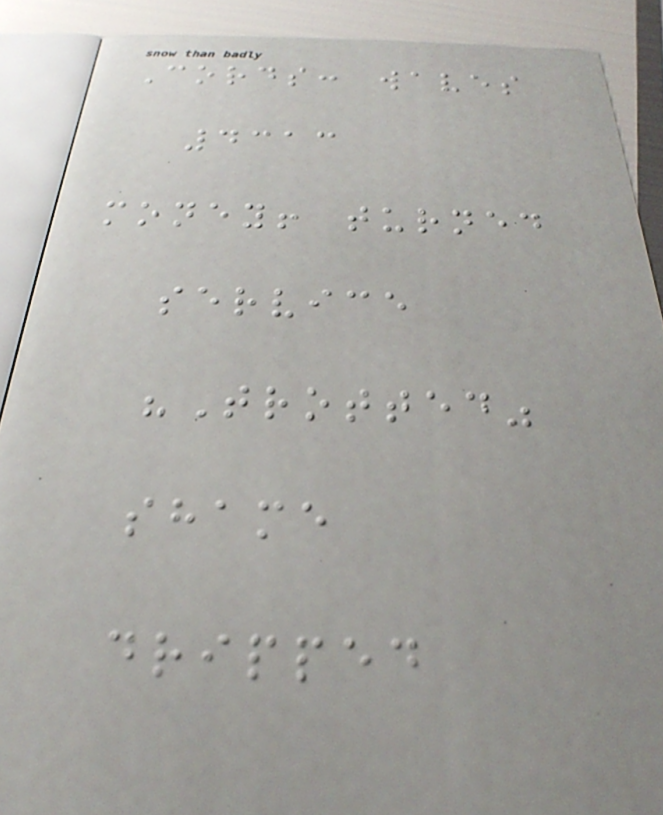Cords: waves
4313
money! turned
service
"Trotted"
shame
dripped
